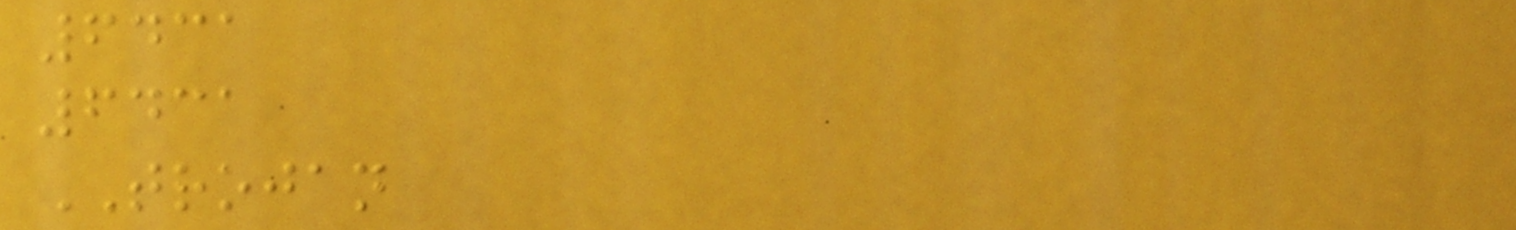6431
6431
TROJAN
